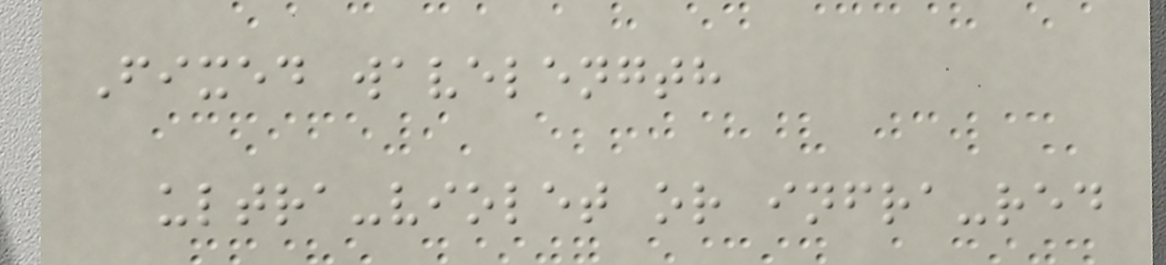Fixed wavelength
ultra-violet or infra-red
